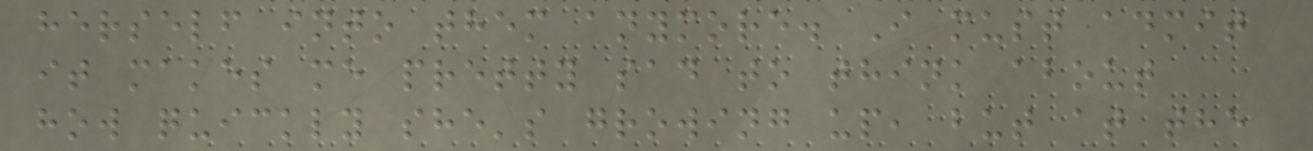herself into them anymore. I must admit
it makes me pretty sad to think about
how quickly she's growing up, but at the
